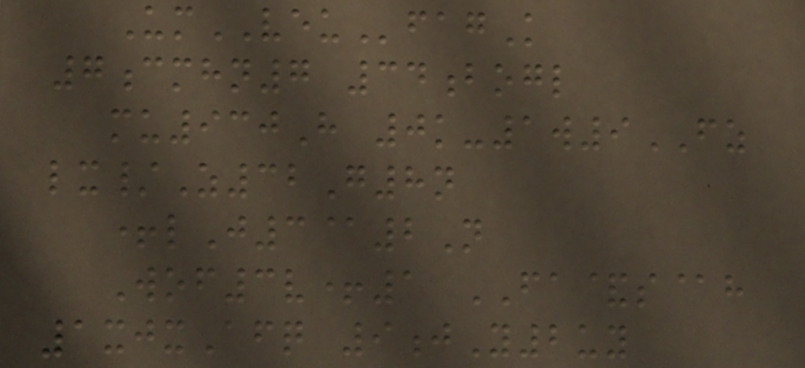UmVEUfagK
7cmhn7 34bogl
mu930H 0k-1w9FZ
lx/Z32G8n
+lJ3@2N
Wof3v+1 FA&s@h
1xjxAfq 9jY2uy
